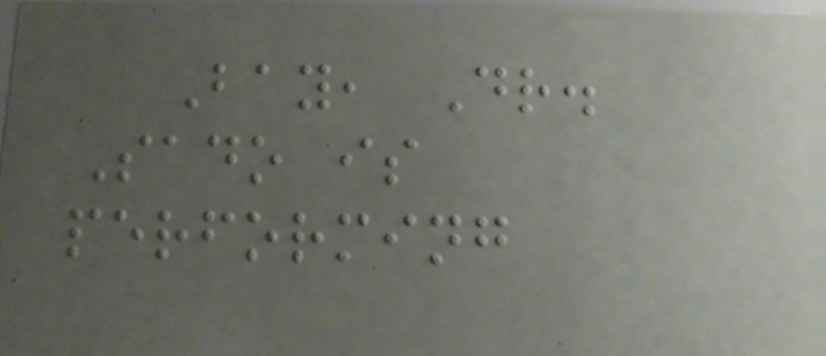Bay, Dr.
Sado is
performing
